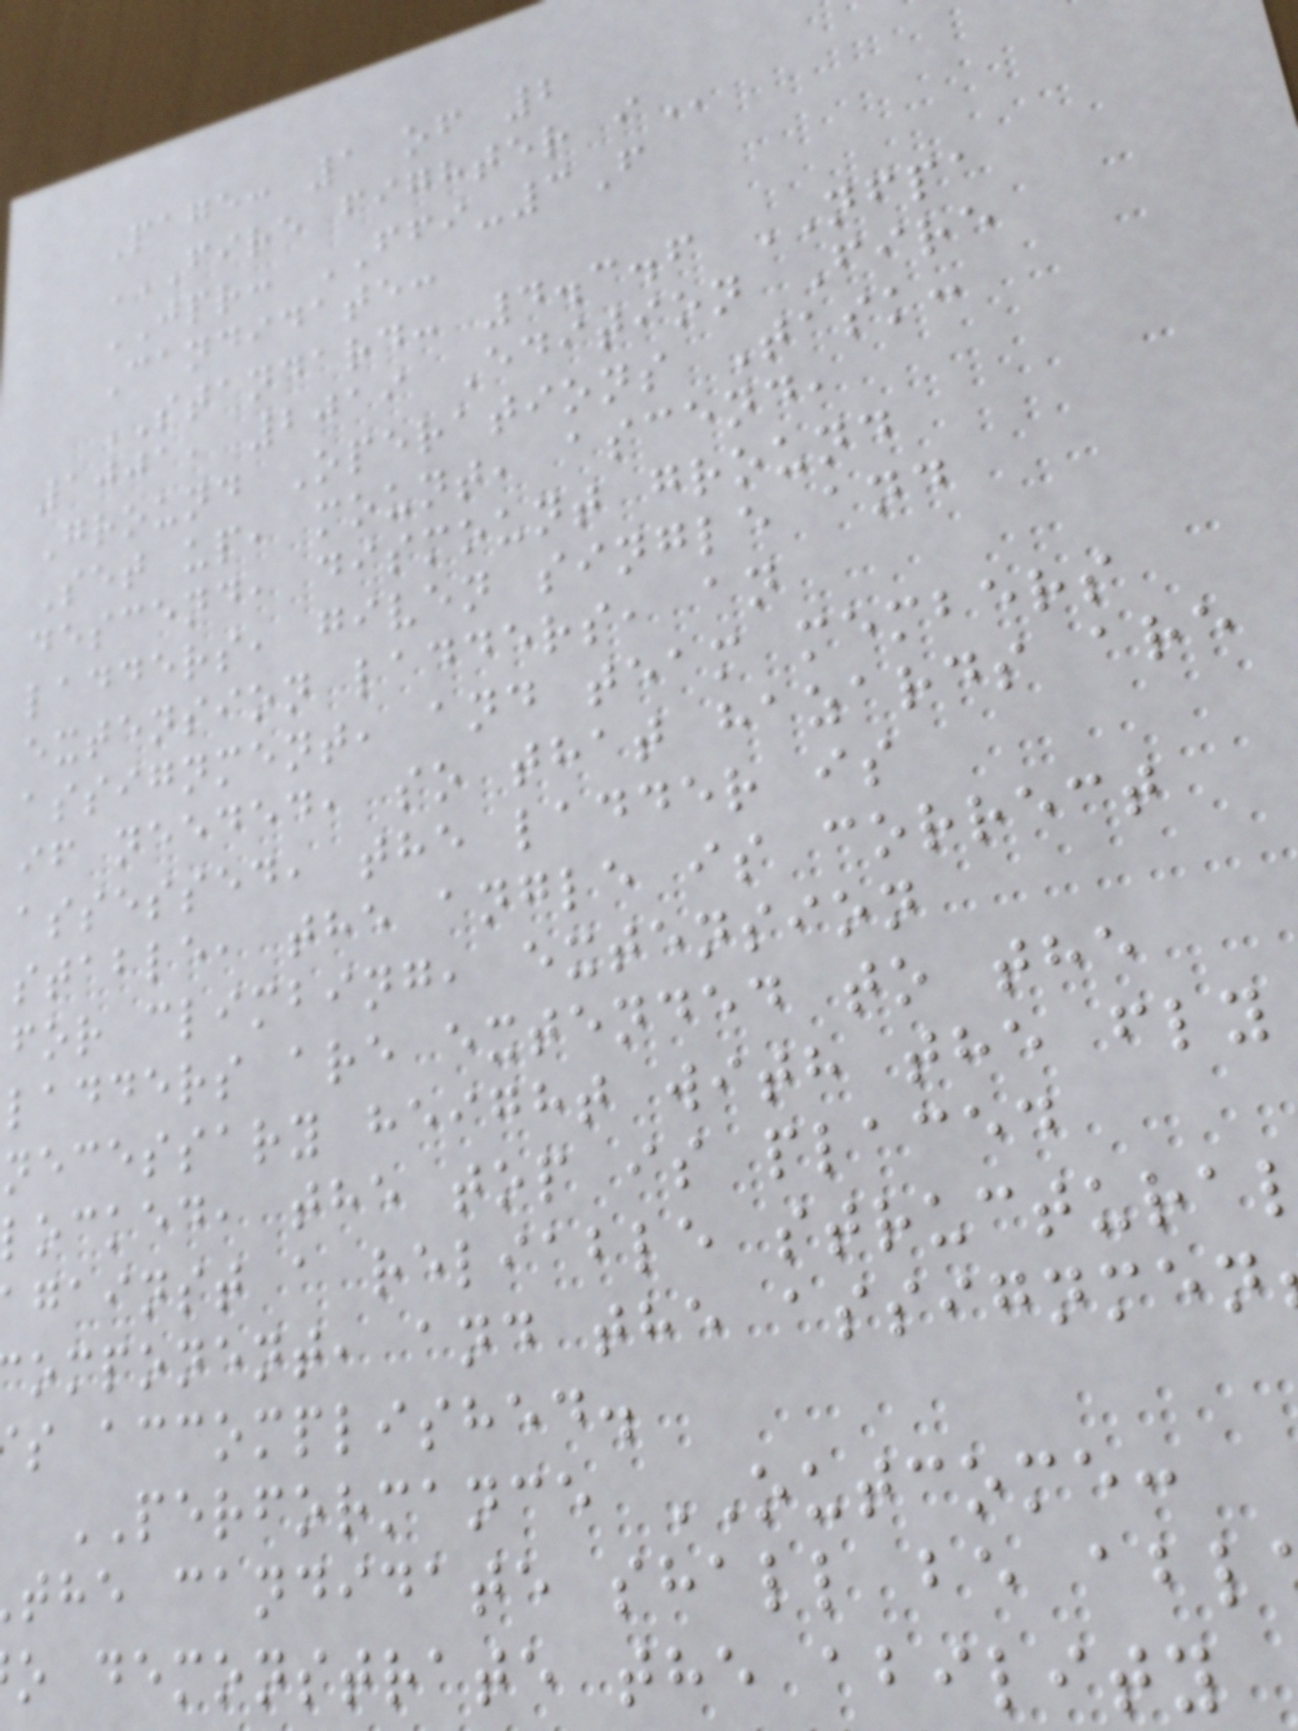Page: 1 of 2
FIRE FIGHTER I
JPR: FFI-3F
Candidate:
STANDARD: 4.3.6 NFPA
1001, 2019 Edition Fire
Ground Operations Task:
Set up, mount, ascend,
descend, dismount ground
ladders, given single and
extension ladders, an
assignment, and team members
if needed, so that hazards are
assessed, the ladder is
stable, the angle is correct
for climbing, extension
ladders are extended to the
necessary height with the fly
locked, the top is placed
gainst a reliable structura
omponent, and the assignmen
s accomplished.
PERFORMANCE OUTCOME:
the candidate shall be abl
o demonstrate the ability
